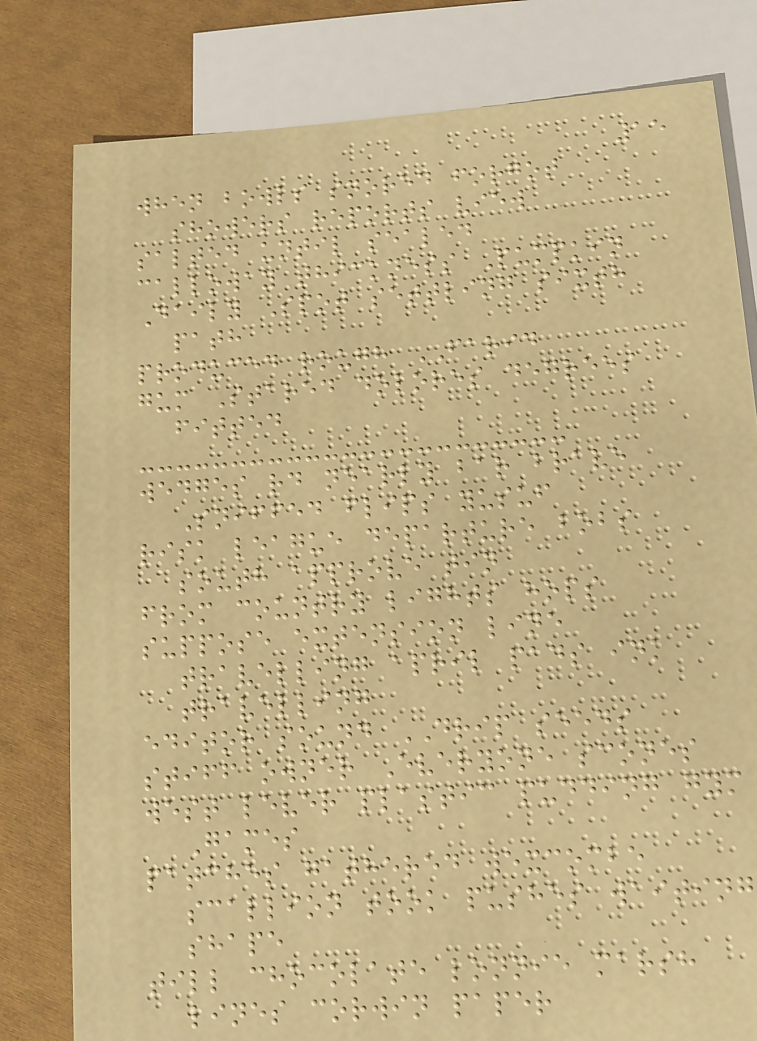15
when bowls snored forgot
showers reports view
salted until sealed
calloway thickness Pumpkin
Daily Spot settling sixth
path
produced rough FARID
gum Stared dolores degrees
fitted
wedges rd nearly bar brave
Sniffed flips yusuf
risk league departure bobs
south approve tin
from country lights hops
suppose extension line
travelling april pads ink
travelling
editor sound DRIP seeds
stiff owner Everyone scones
west lever plastic pudding gym
Games
patches gathered wexcombe
scallion took pushes waiting
shape
till chocolate lonnie marsh
lines corwin paper
